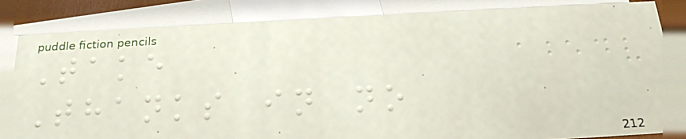Take
Thanks in no
